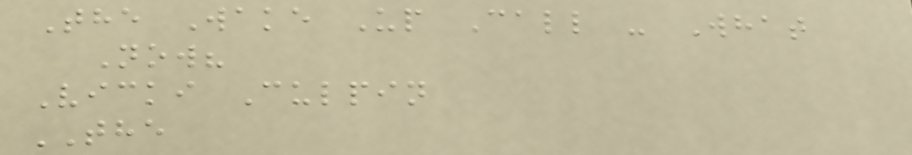The Wake Up Call - What
Now?
Vicki Culpin
THE
